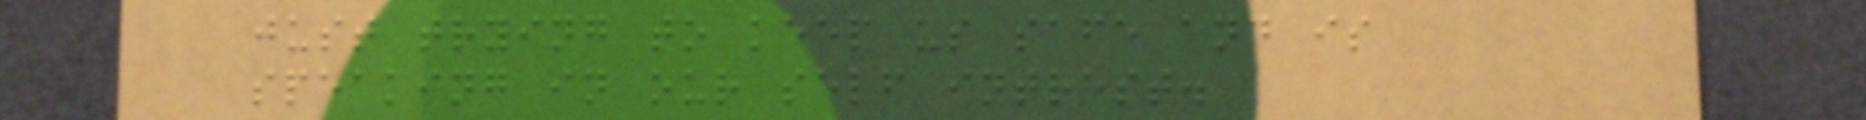just trying to keep us safe and is
speaking in our self intrest.
